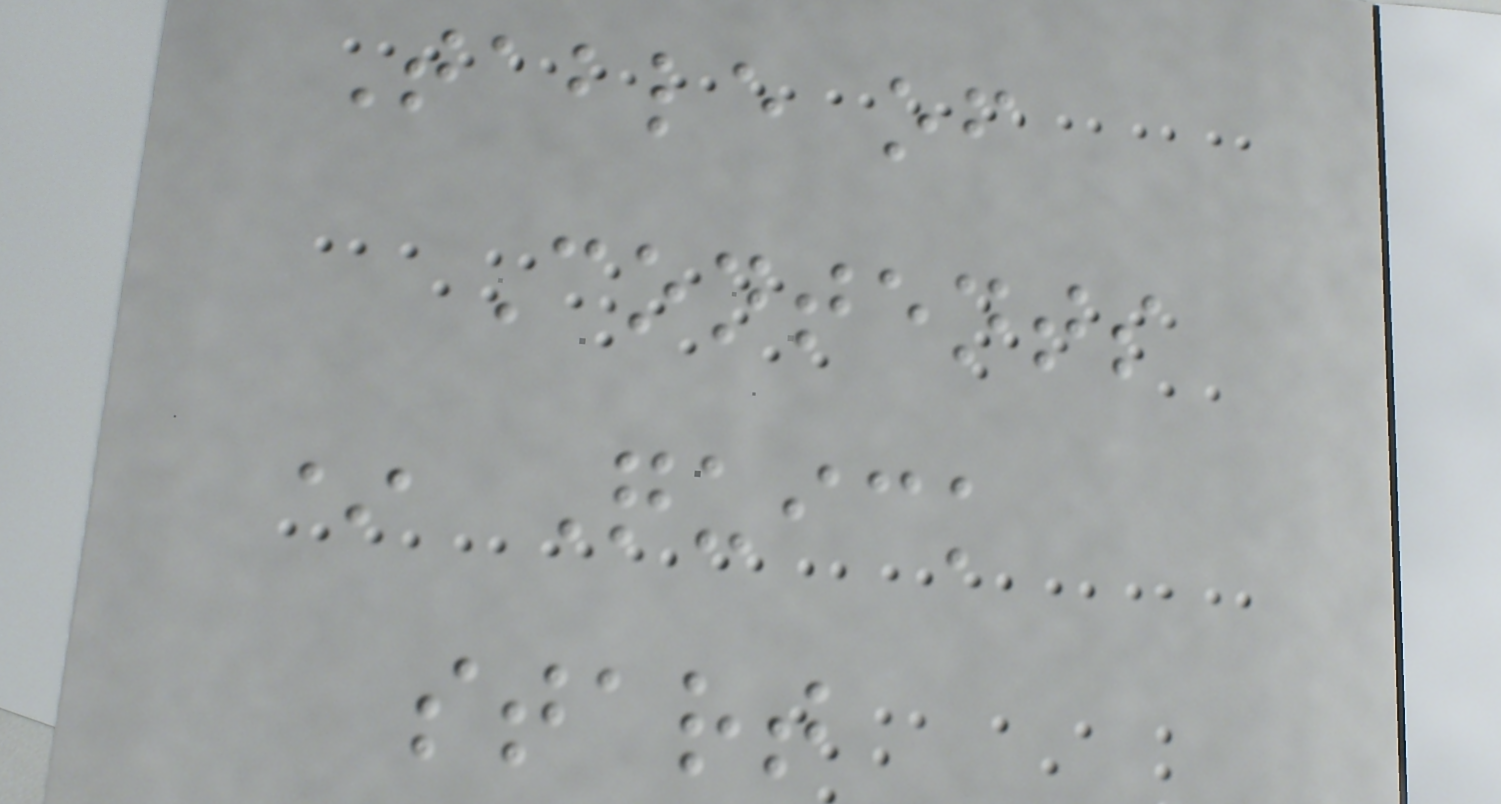Table of
Contents
* Quick
start
